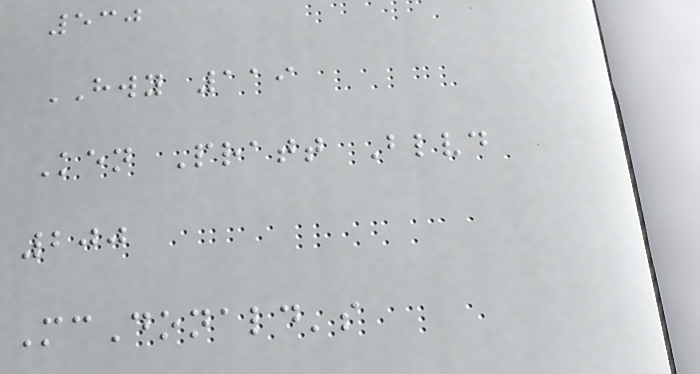530
HWY 119
Ken Pratt Blvd
200
McDonald's
